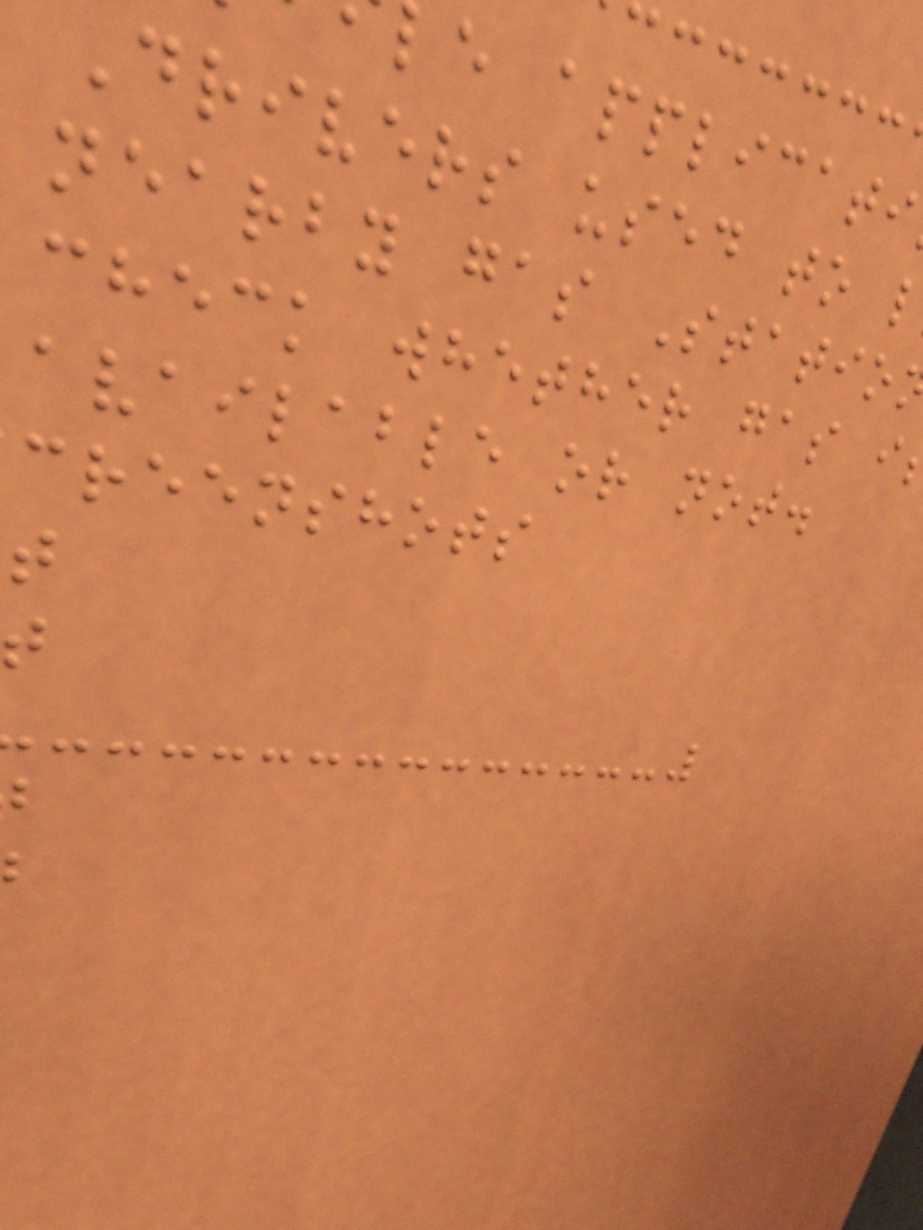le applicati
Drivers used to
nearby gas Statio
check whether gas i
available or not.
creenshots
